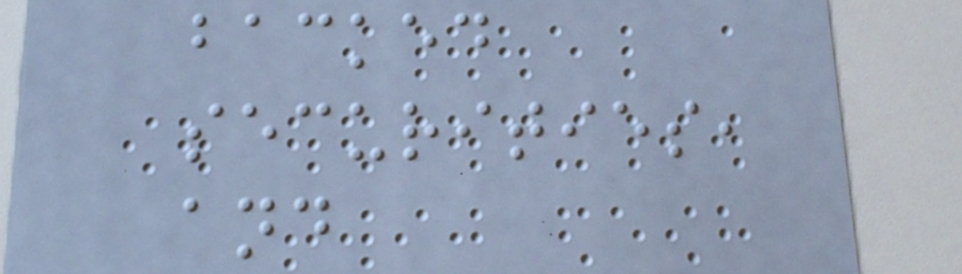backed
securities,
and
